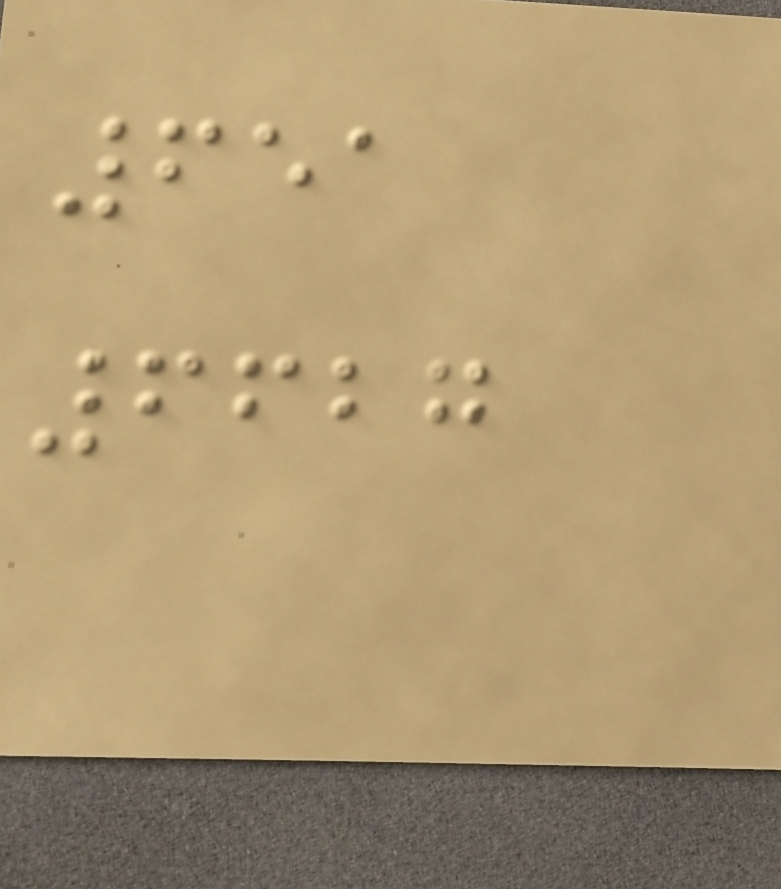651
6627
